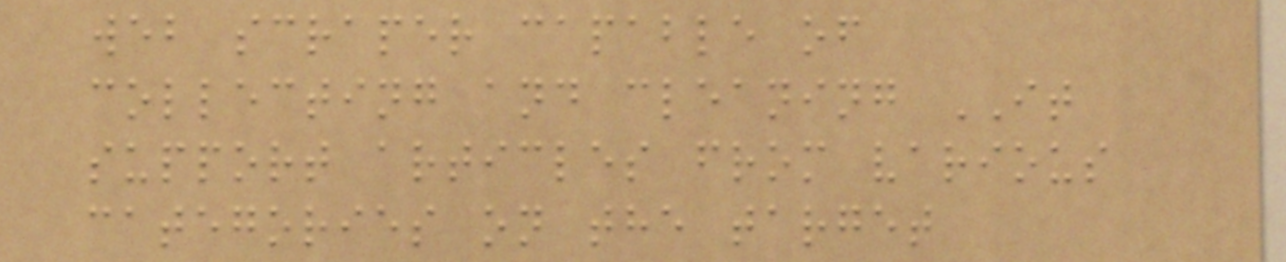web scraper capable of
collecting and cleaning IT
support articles from various
categories on the target
